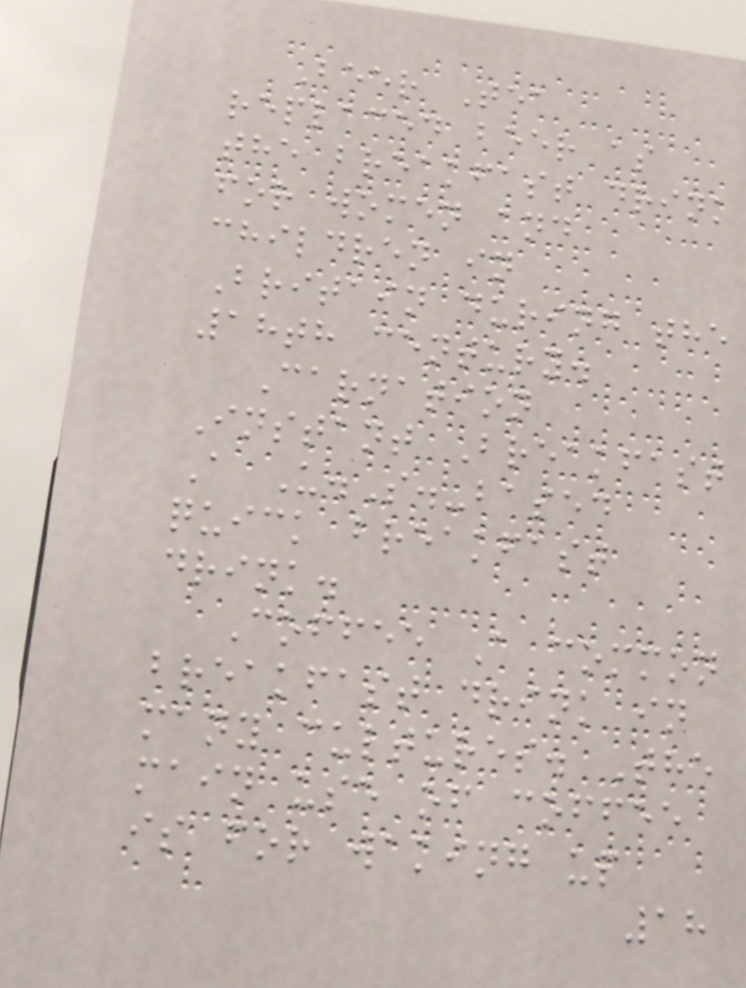Beer Tea
replaced beer as
the breakfast drink
for women and
children in
Britain during the
18th century.
Carnation
Instant Breakfast
A U.S.-based
quick breakfast
drink.
Coffee A common
breakfast drink in
many cultures. The
main use of coffee
is for waking up
18
